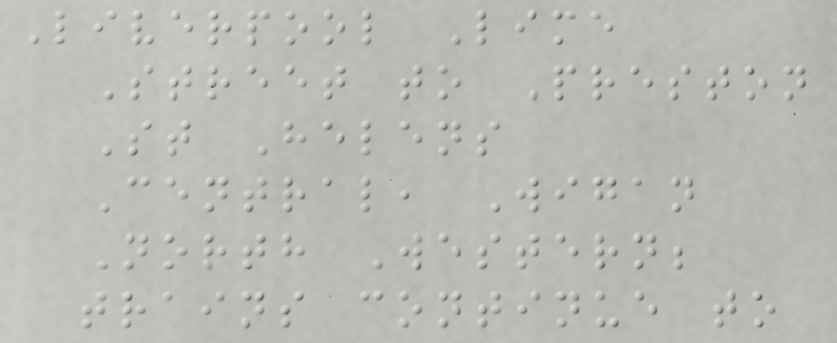Liverpool Lime
Street to Preston
St Helens
Central, Wigan
North Western;
trains continue to
